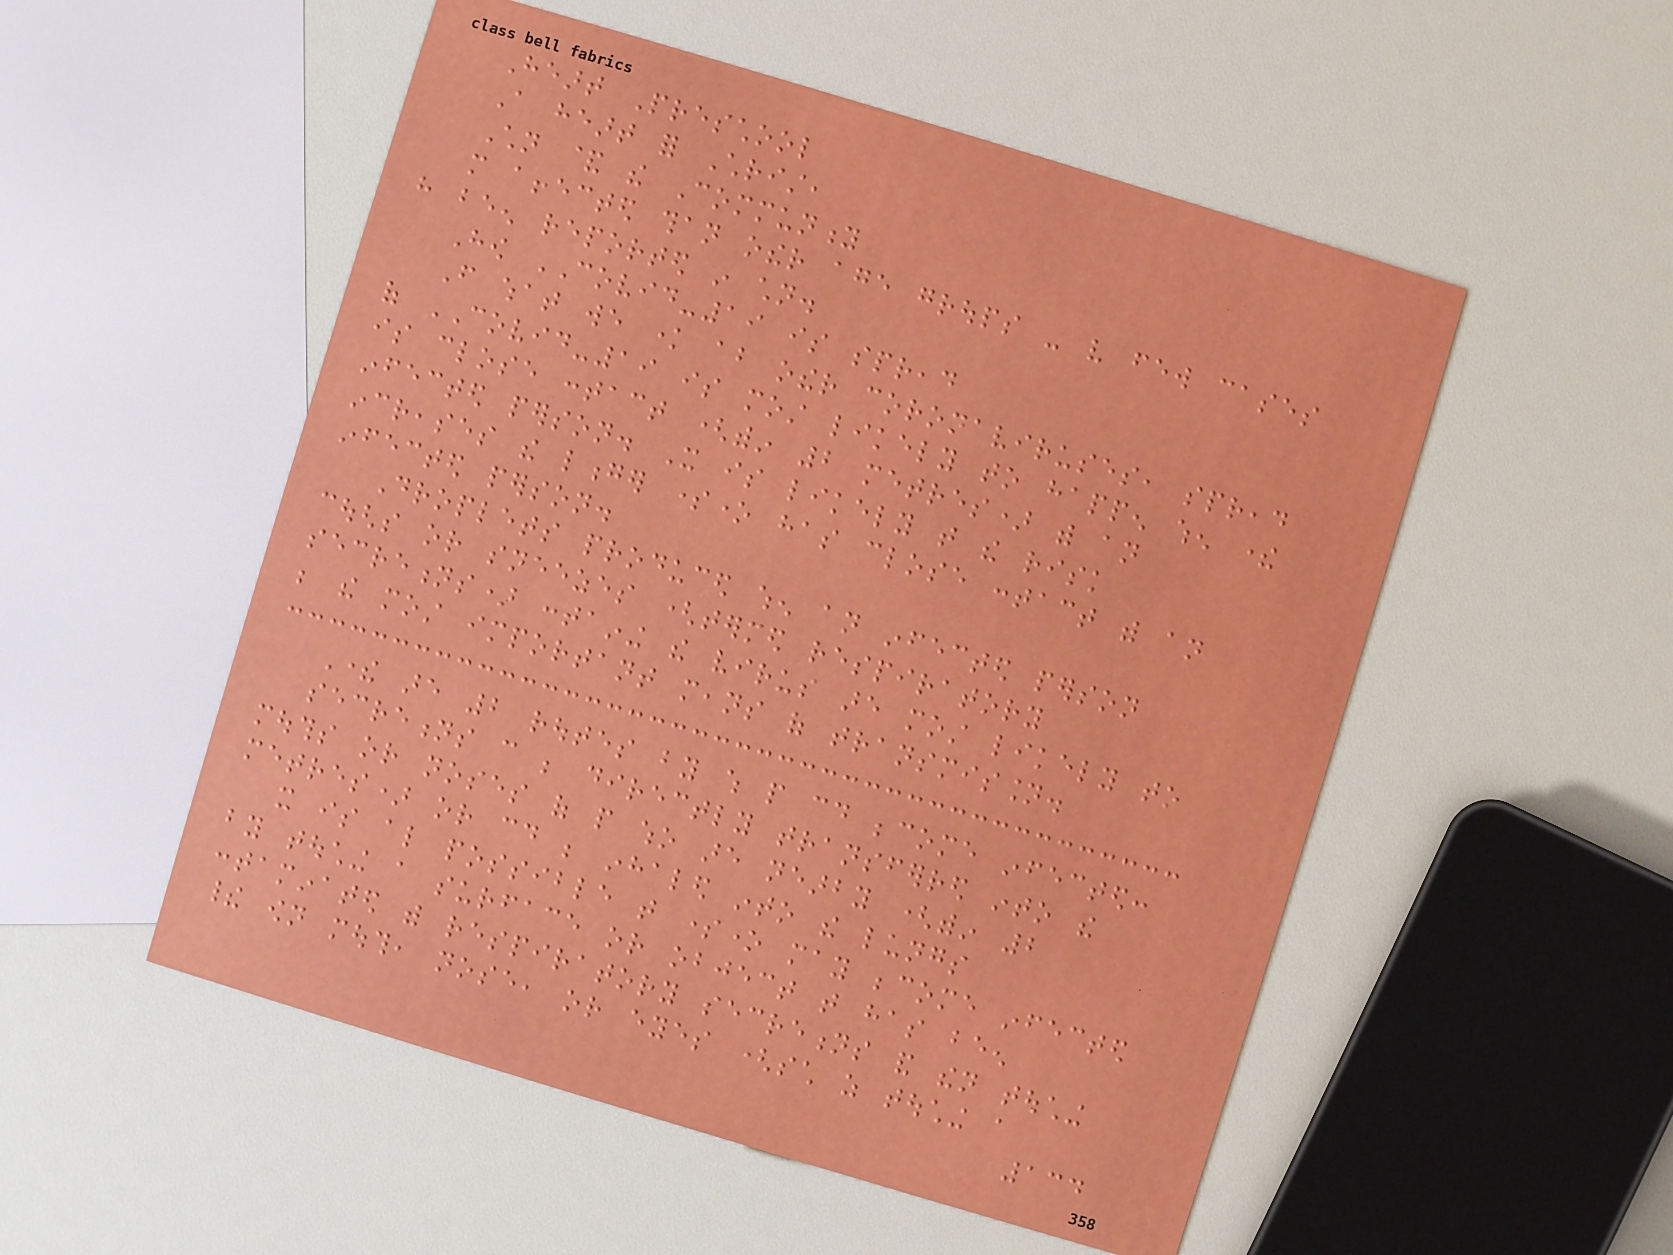Heart Preschool
A heart for Christ,
Children & the Community
more affected than other age groups - very few cases
have been reported in children.
How COVID-19 is spread
From what we know about other coronaviruses, spread
of COVID-19 is most likely to happen when there
is close contact (within 2 metres) with an
infected person. It is likely that the risk
increases the longer someone has close contact with an
infected person.
Droplets produced when an infected person
coughs or sneezes (termed respiratory
secretions) containing the virus are most likely to
be the most important means of transmission.
There are 2 routes by which people could become infected:
secretions can be directly transferred into the
mouths or noses of people who are nearby (within 2
metres) or could be inhaled into the lungs
it is also possible that someone may become infected
by touching a surface or object that has been
contaminated with respiratory secretions and then touching
their own mouth, nose, or eyes (such as touching a
134
